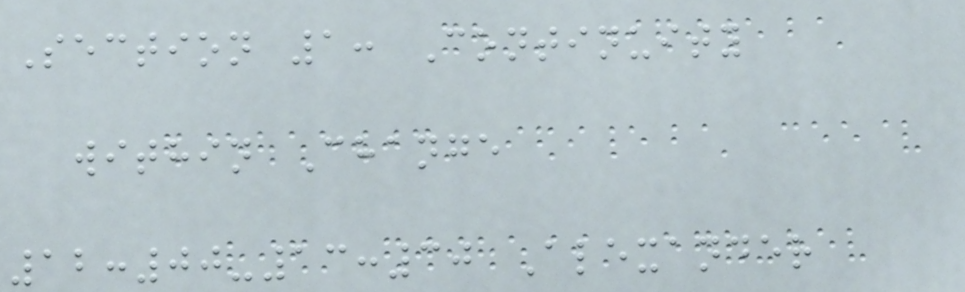Section 1: Continuity
within Change
12:00-13:30 Alexander
